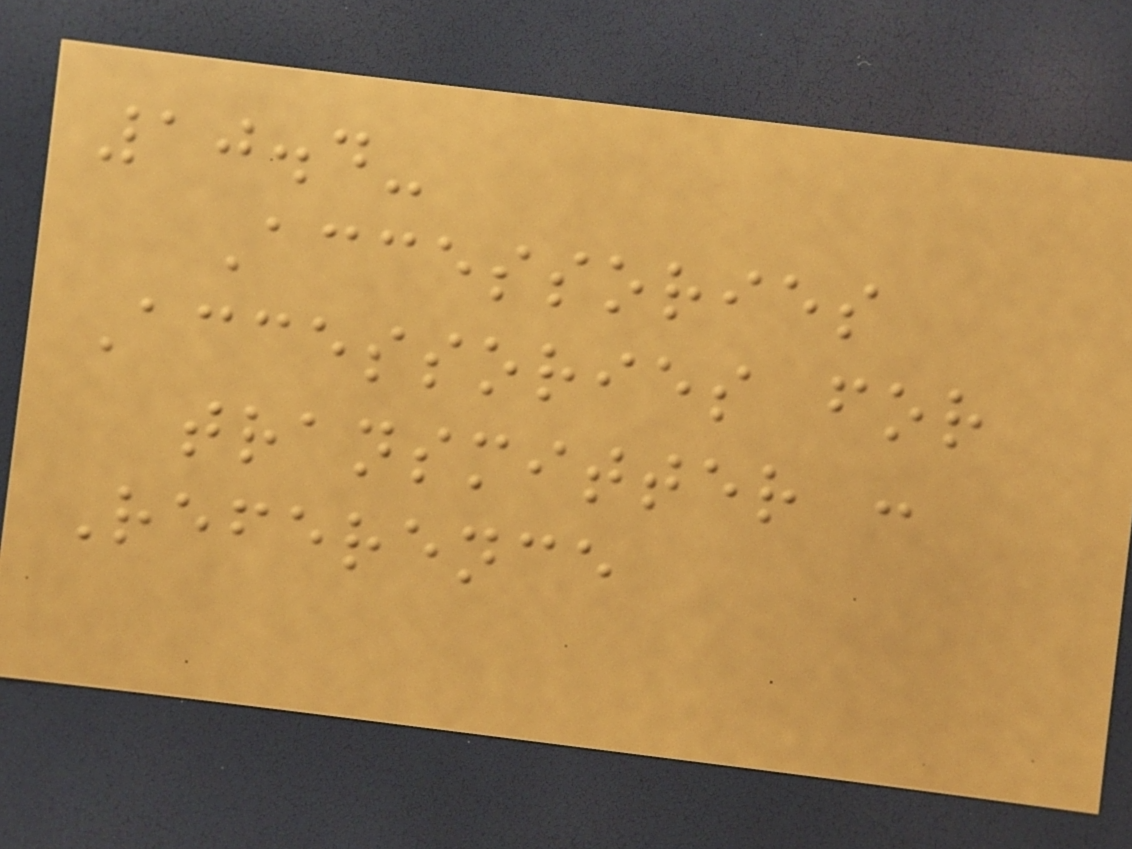10.4-
Accessories
Accessories for
transmitter :
Reference
